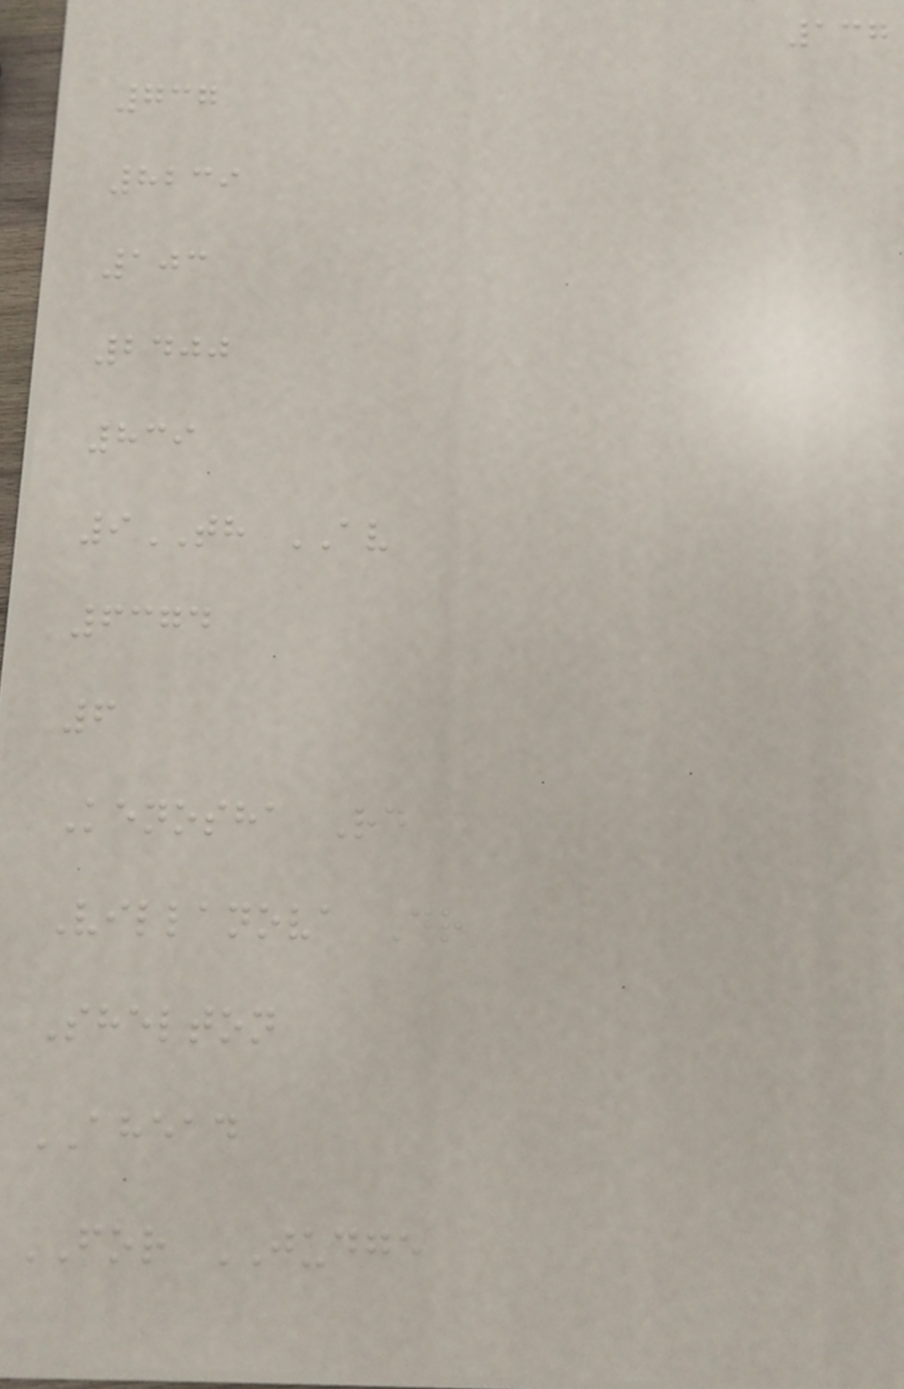137
737
8239
103
2400
839
9TH AV
6374
6
Kenosha Rd
Villanova Dr
Shelton
AHEAD
FOR JUDGE
